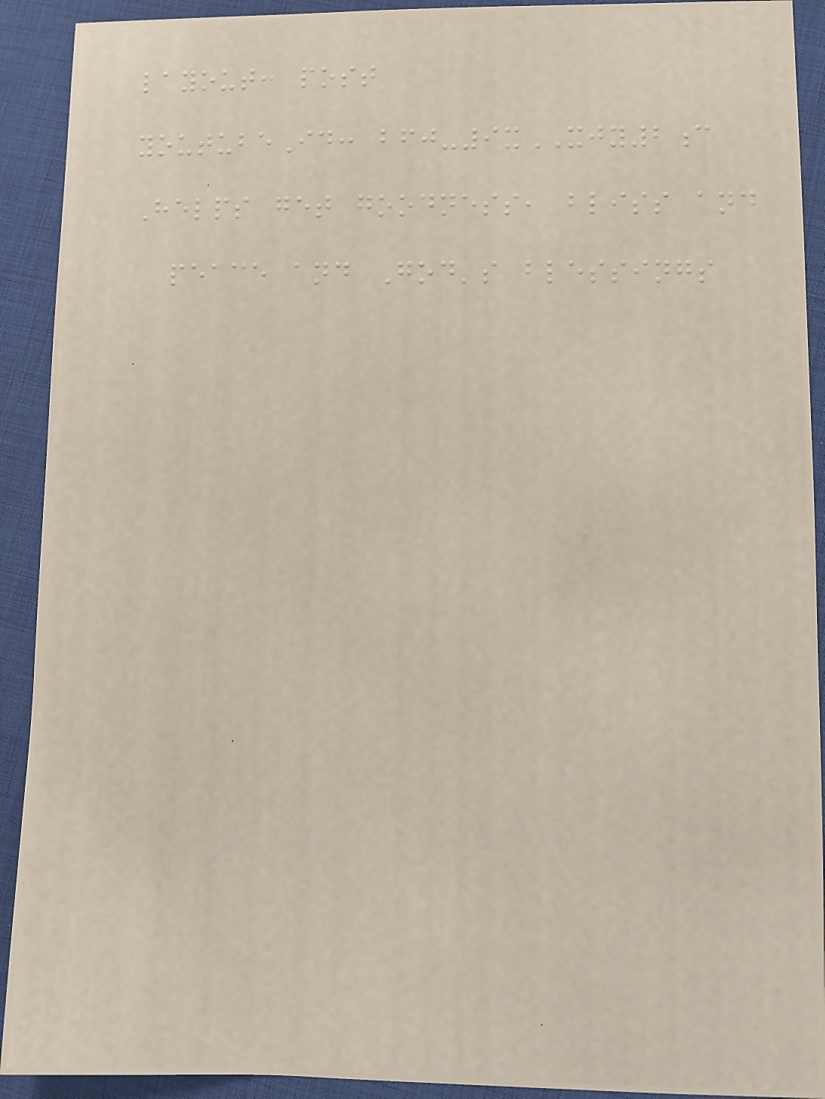layout: post
youtubeId: bfj-9xXJY2c
Helps get goodness, bliss and
peace and God's blessings
